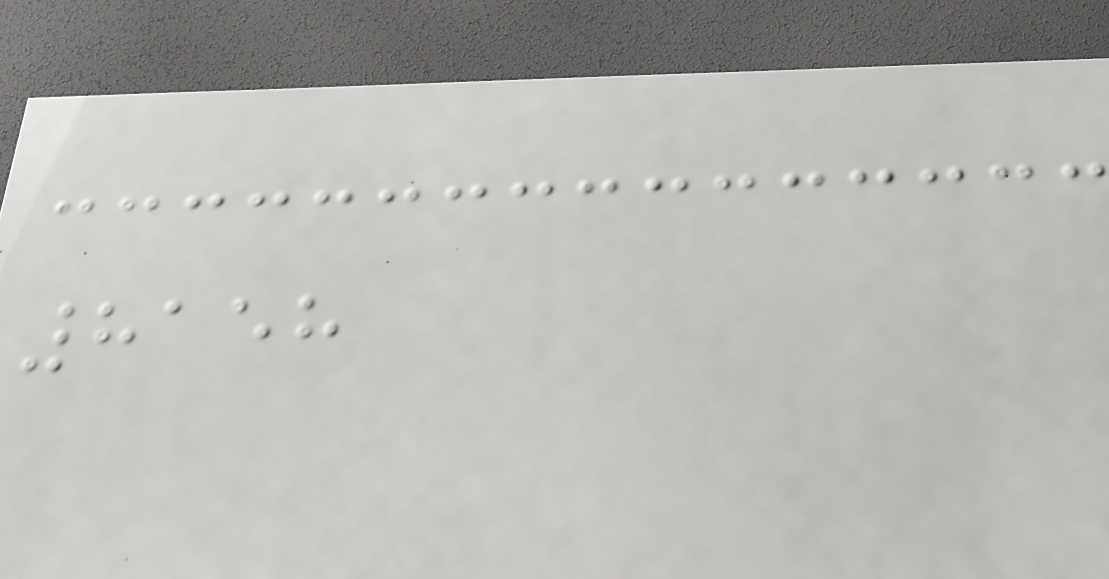8158
